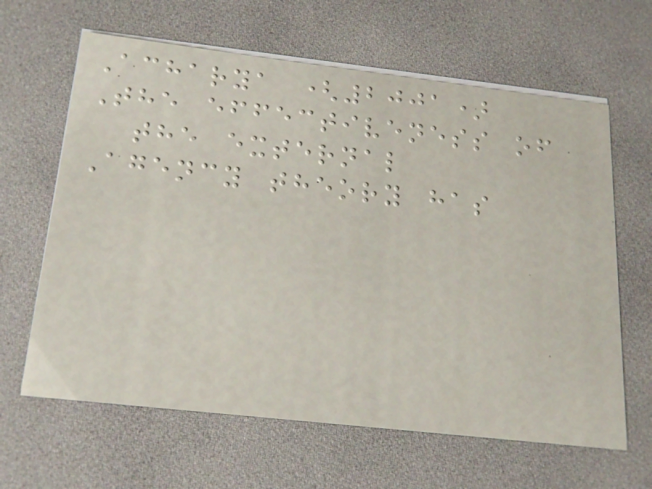Acharya (2001)
The effectiveness of
the external
Agency theory has
